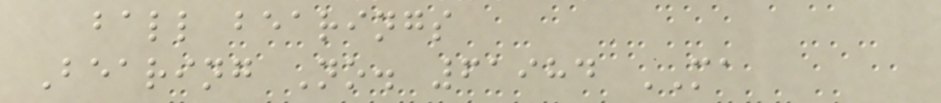ball bearings
Bearing No. 61984 MA
